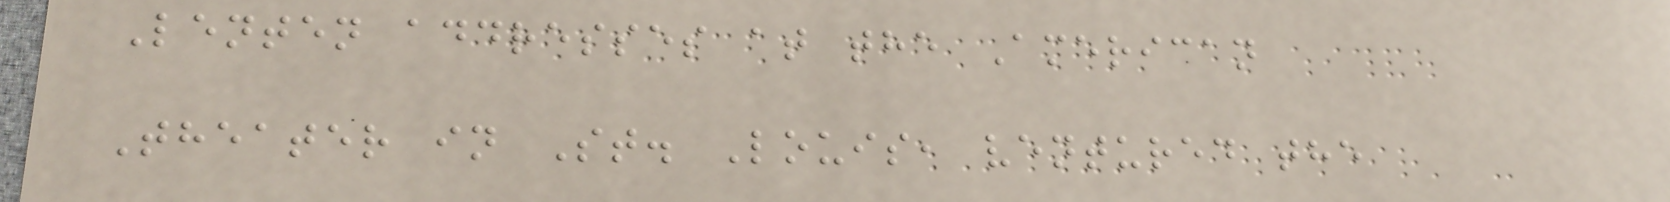Lenten addresses at the American
Theater in St. Louis, ventured the
